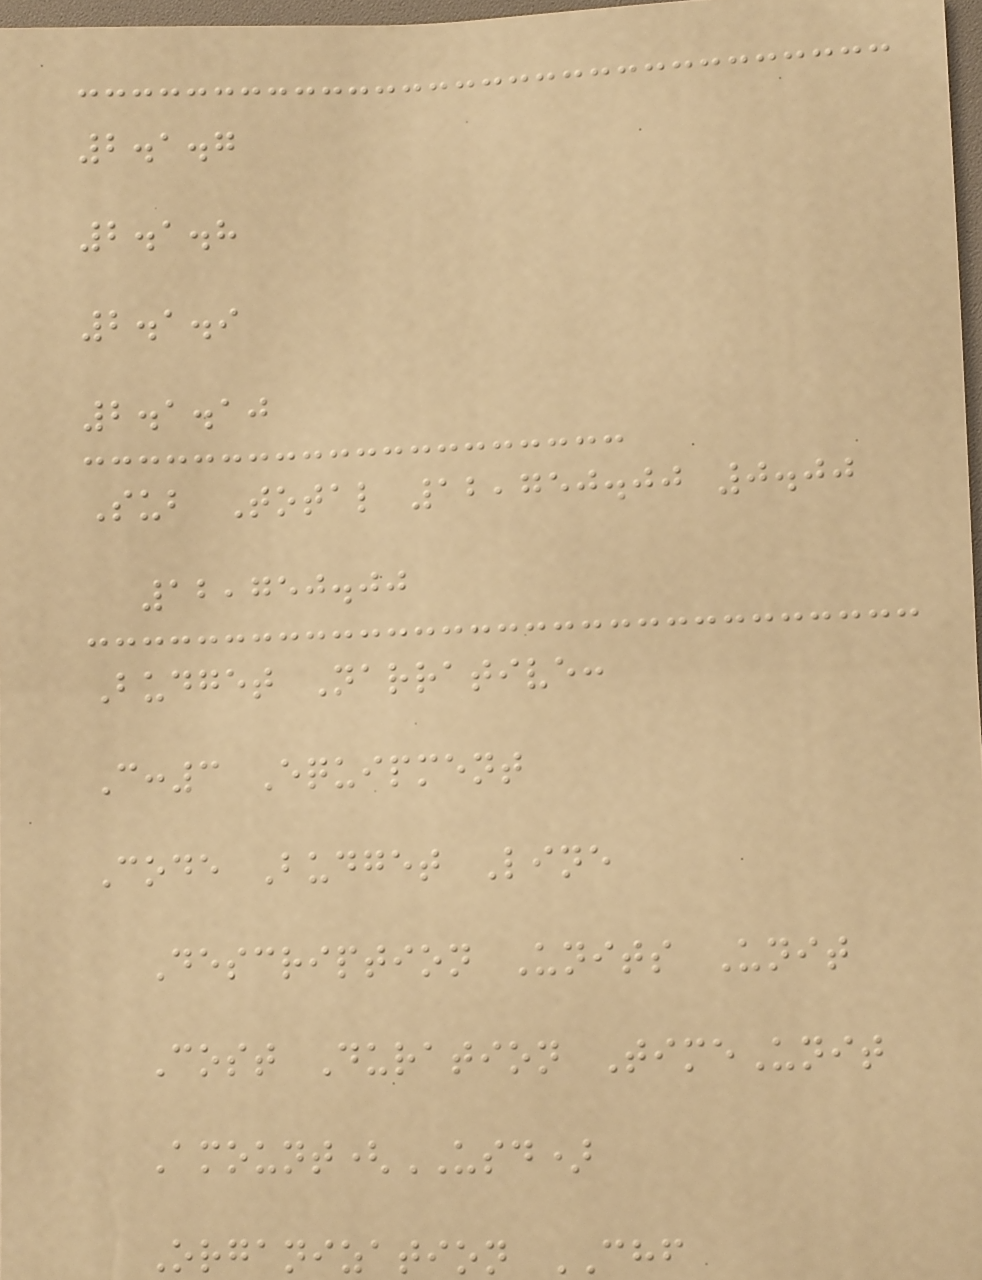2.1.7
2.1.8
2.1.9
2.1.10
Sub Total 12,750.00 0.00
12,750.00
Budget Narrative:
C:3 Equipment
Code Budget Line
Description Units Unit
Cost Duration TimeUnit
Amount(USD)
Organization CHF
